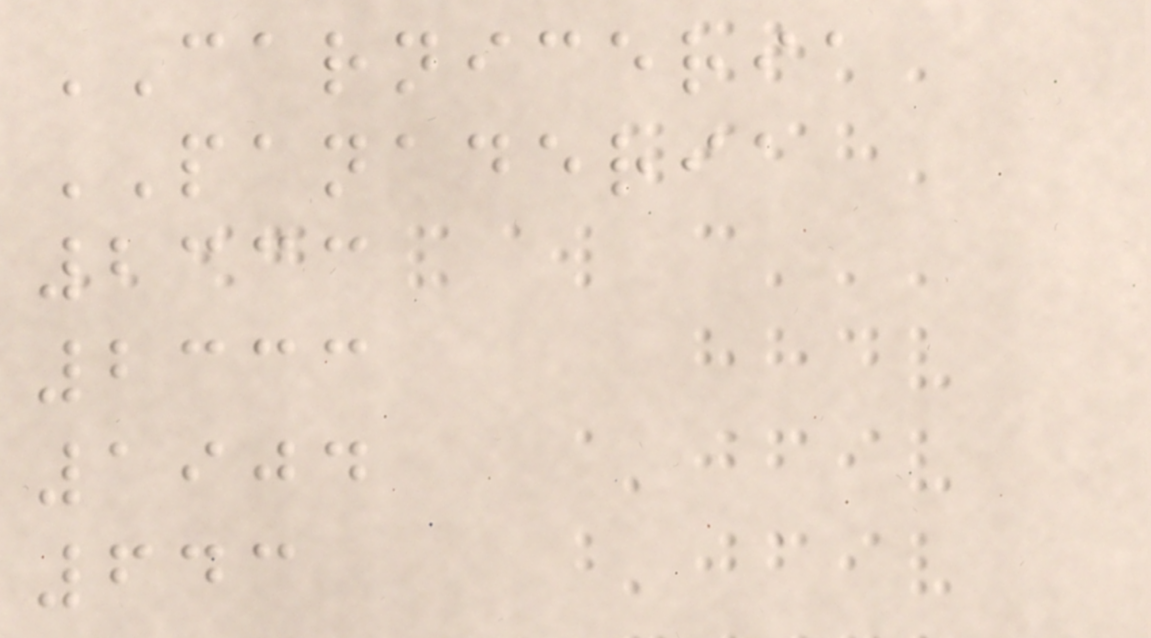CARNICERIA
PANADERIA
2333
2333
1904
643
